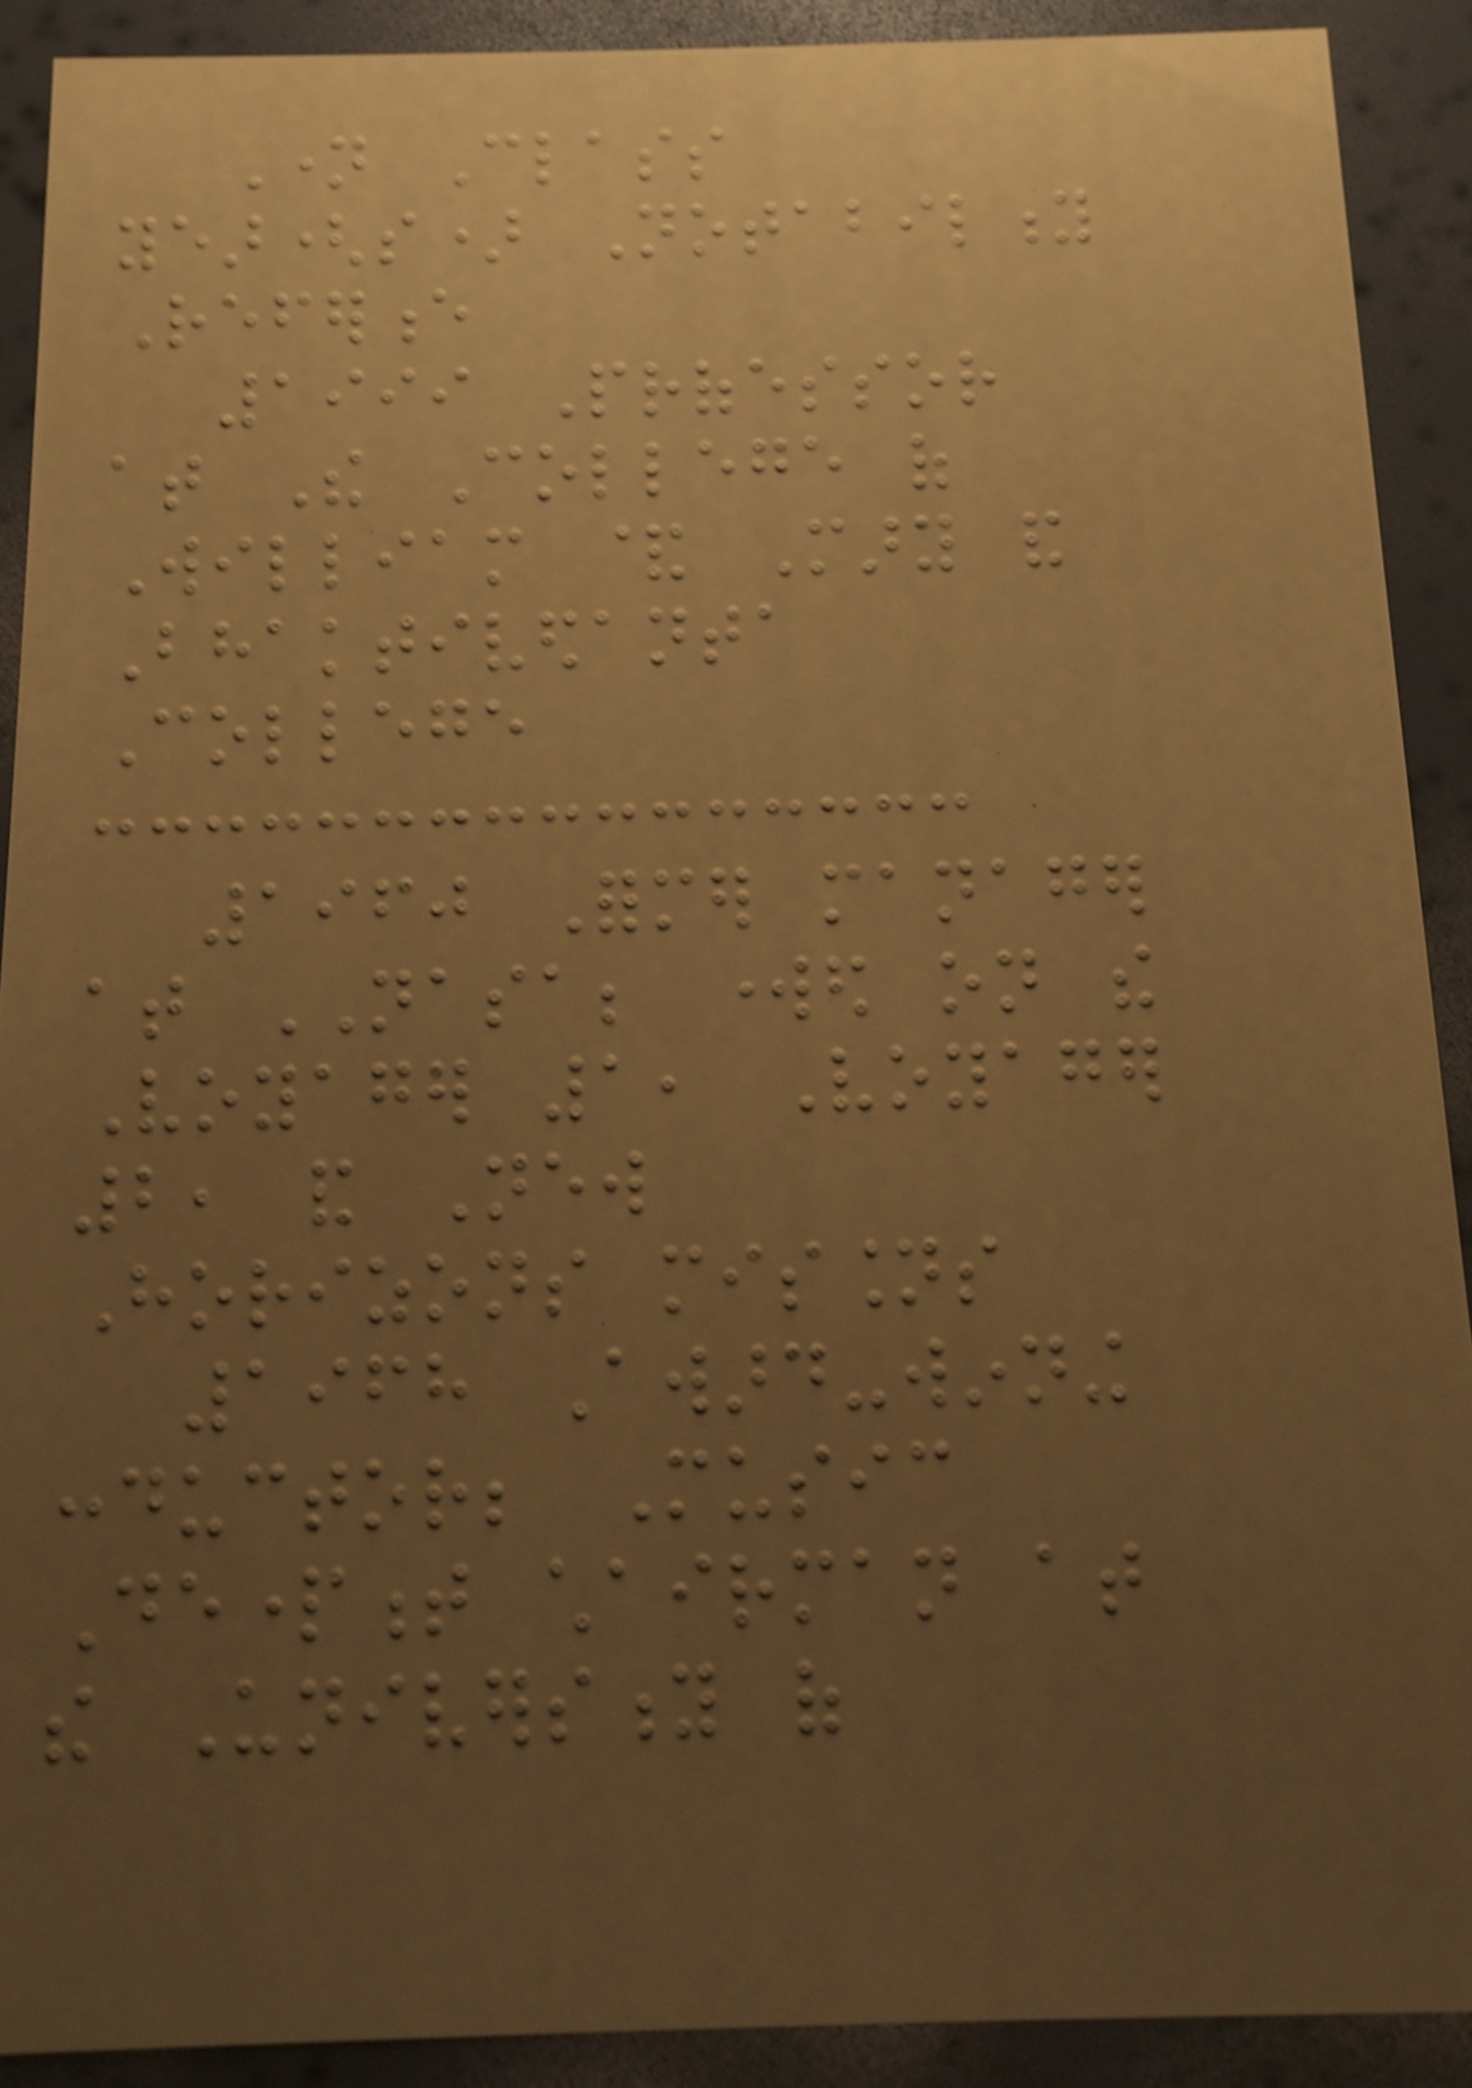Name Class
year(s) Notability
Reference
1999 Professor
at The College of
William & Mary and
Bhaktivedanta
College
1960 Former manager
at NASA; worked on the
Voyager 1, Voyager
2, and New
Horizons missions
1968 Award-winning
conductor; Music
Department chairman at
the University of
